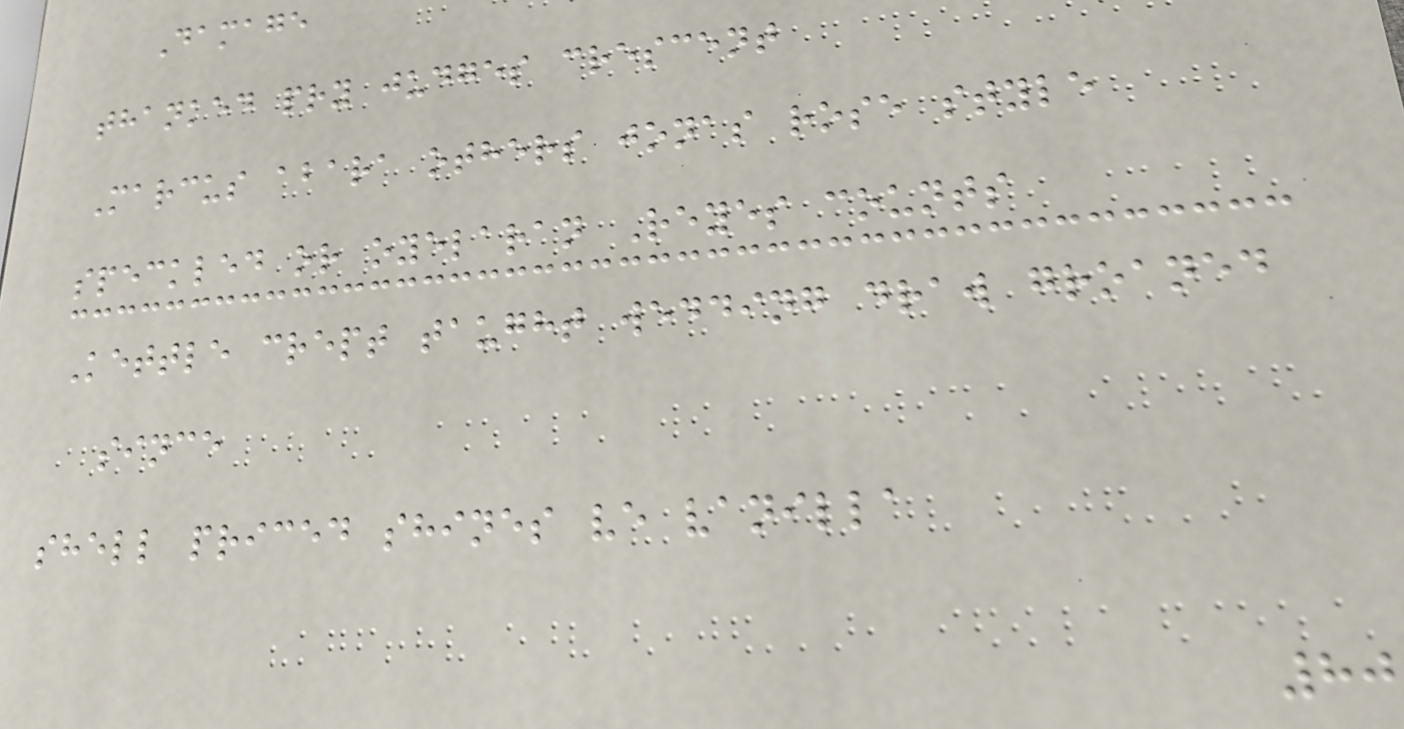Damage
thanked pry judges crescent
Marcus abara others jonas rose style
speckled or oyelaran Reyes counts
Kettle crept taught wedding draw groaned
since
shell priced shines ve vanilla
80
